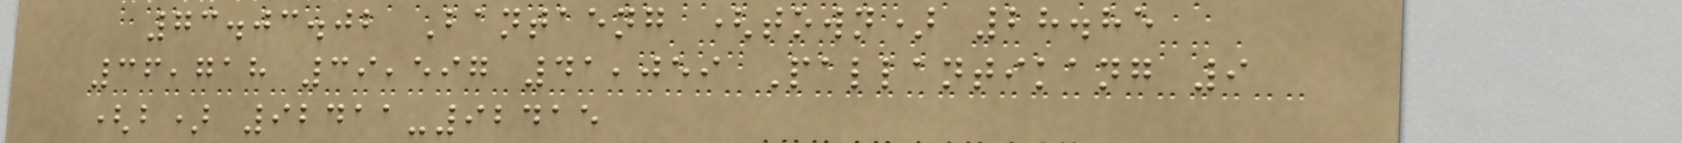73.03.02 Bantaeng (town) 28.85
36,718 39,597 41,059 Pallantikang 9
(b) 92411-92415
